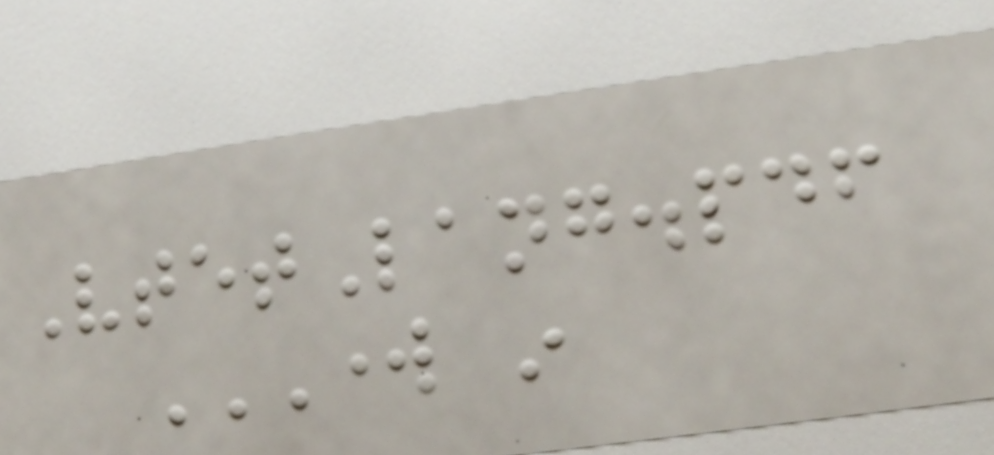VtetLang.pdf
WORK IN
